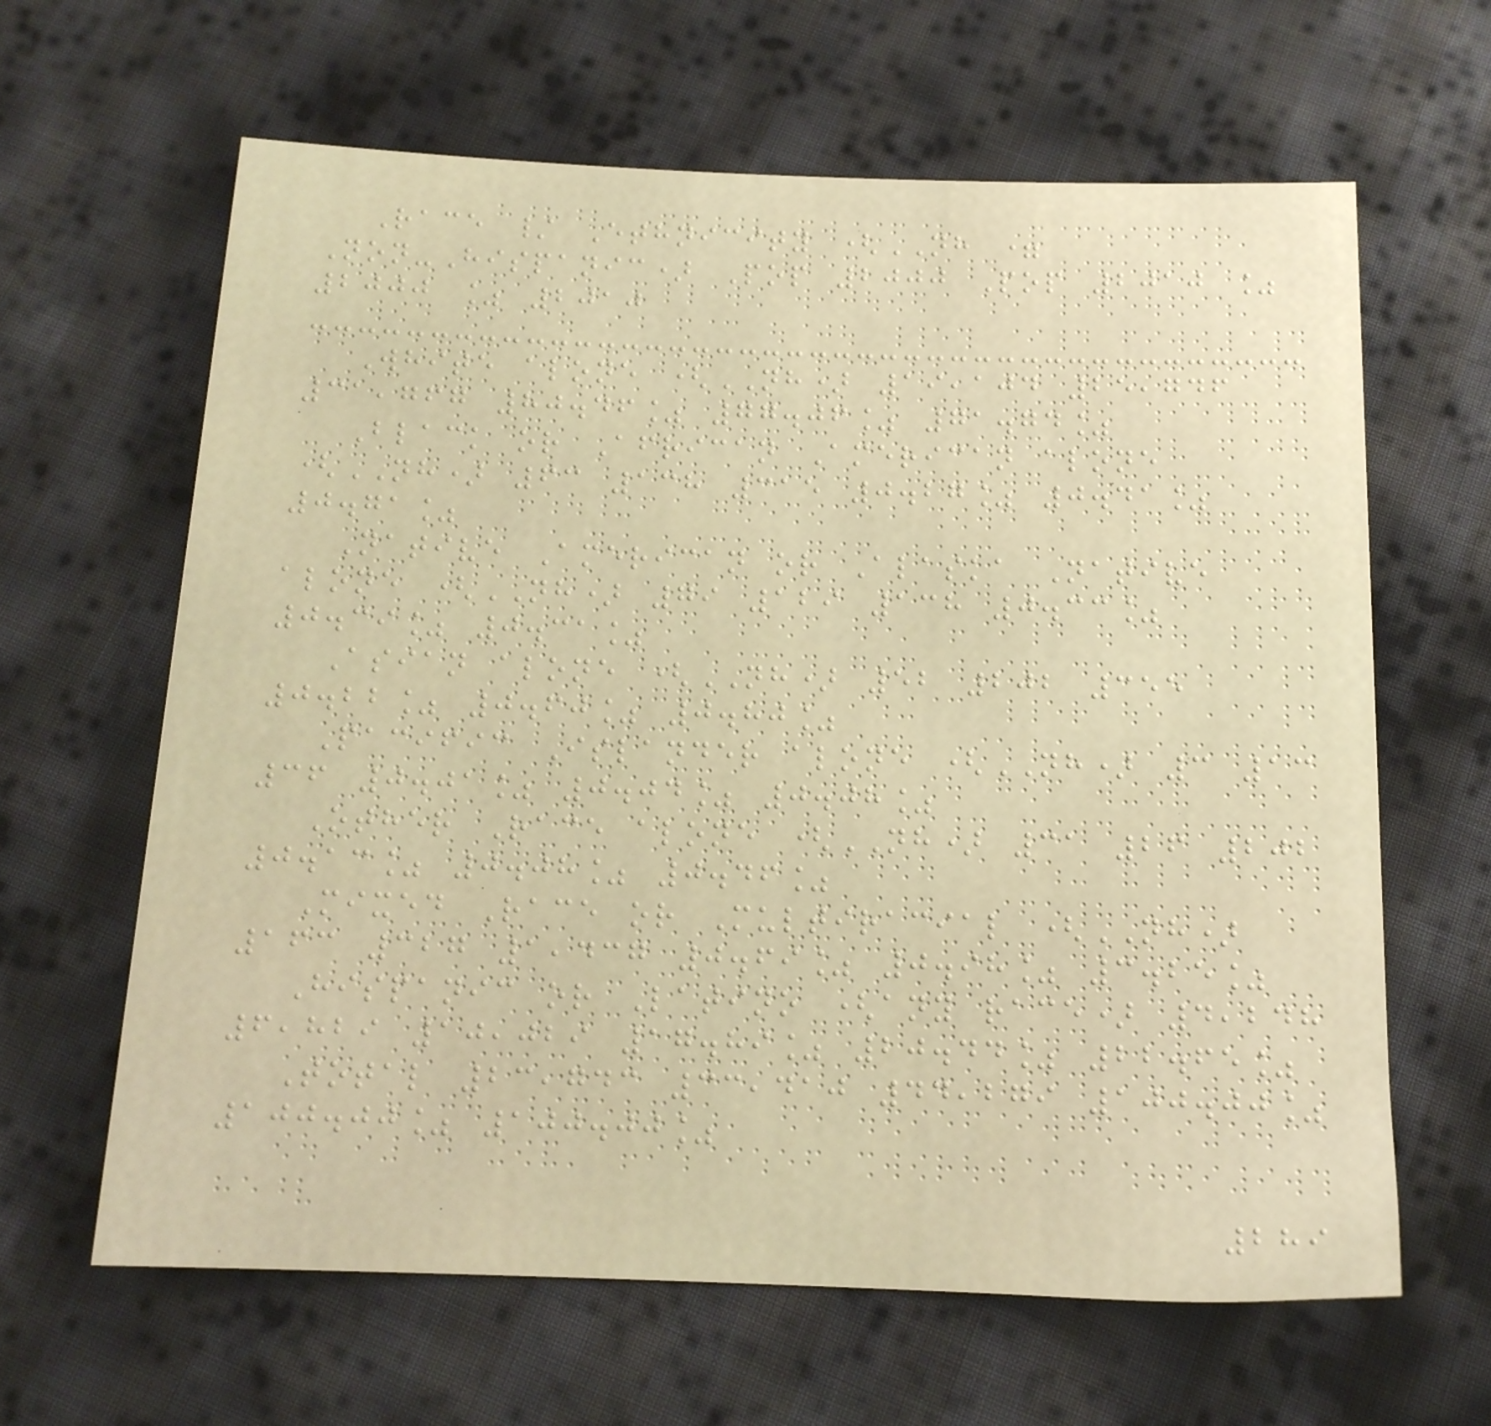Race / Ethnicity (NH =
Non-Hispanic) Pop 2000 Pop 2010 %
2000 % 2010
White alone (NH) 19,104 25,746
31,767 80.46% 77.06% 71.74%
Black or African American alone
(NH) 63 138 315 0.27% 0.41%
0.71%
Native American or Alaska Native
alone (NH) 79 129 138 0.33%
0.39% 0.31%
Asian alone (NH) 52 202 355
0.22% 0.60% 0.80%
Pacific Islander alone (NH) 3 13
36 0.01% 0.04% 0.08%
Other Race alone (NH) 31 26 202
0.13% 0.08% 0.46%
Mixed Race or Multiracial (NH)
163 327 1,437 0.69% 0.98% 3.25%
Hispanic or Latino (any race) 4,248
6,829 10,029 17.89% 20.44% 22.65%
Total 23,743 33,410 44,279 100.00%
100.00% 100.00%
289
